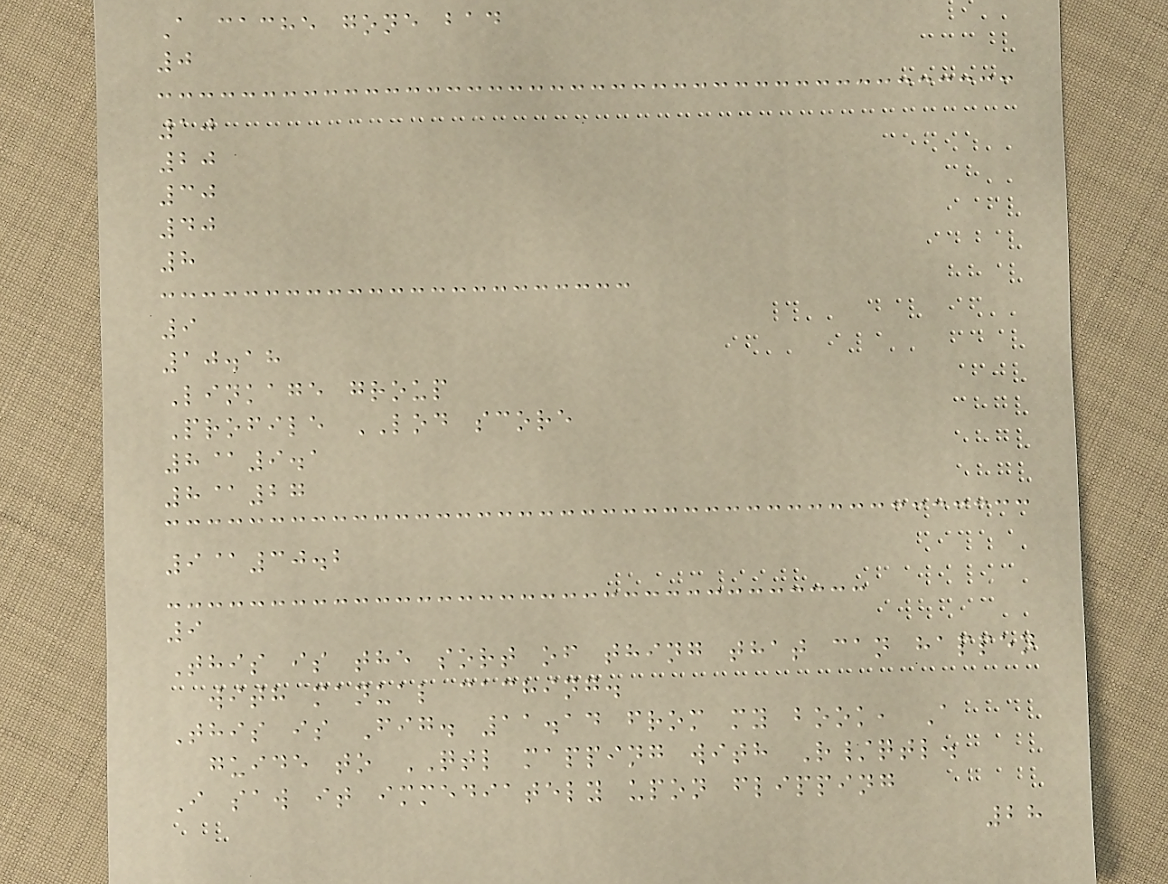A cache gone bad
0
10
20
30
40
8
9
10.18
Linkage group
Profile LOD score
8@9.1
8@27
9@30.2
9
This is the sort of thing that can happen
with manual caching.
This is Fig. 11.14 from my book, A
guide to QTL mapping with R/qtl.
I saw it immediately upon flipping
28
